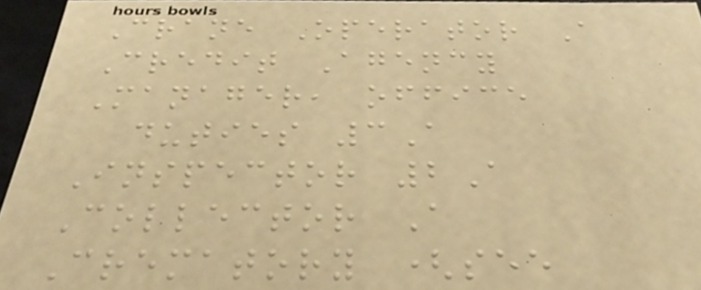Crane Operator A
Credit Agency
Manager, office
duties 3A
Inspector 2A
Collector A
Crematory (see
